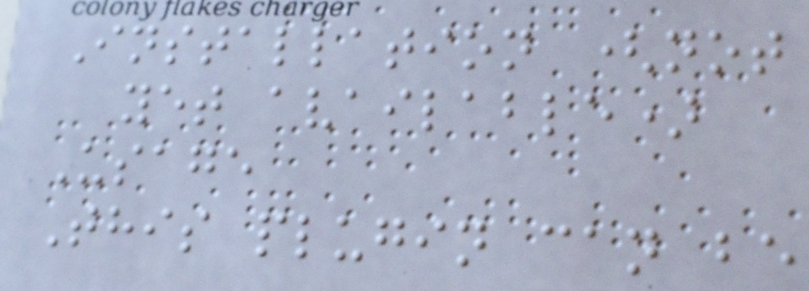Installation (not
yet available)
Usage
This plugin can be
